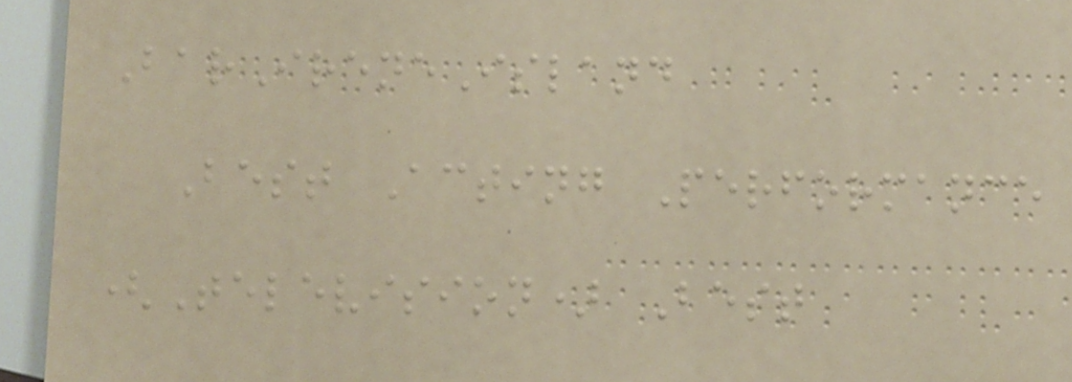BarIreneIsland
Best Acting Performance
(Television) Best
